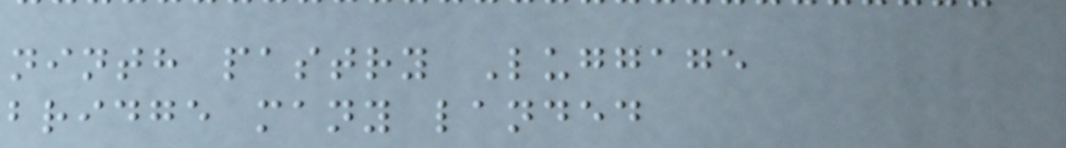ninth pastry Luggage
bridge many landed
